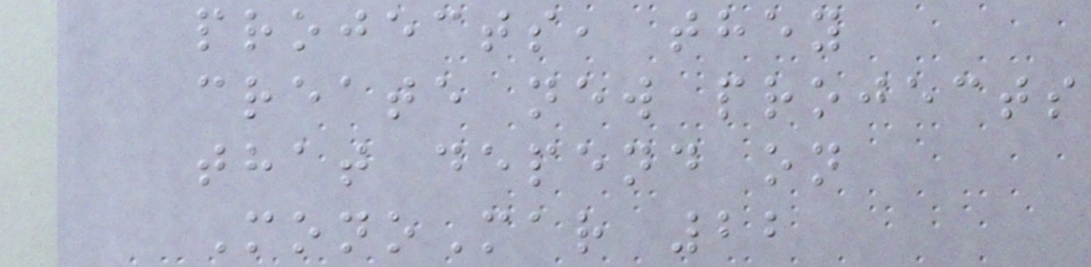projects, they
create new projects
that depend on
MonoMar 22
